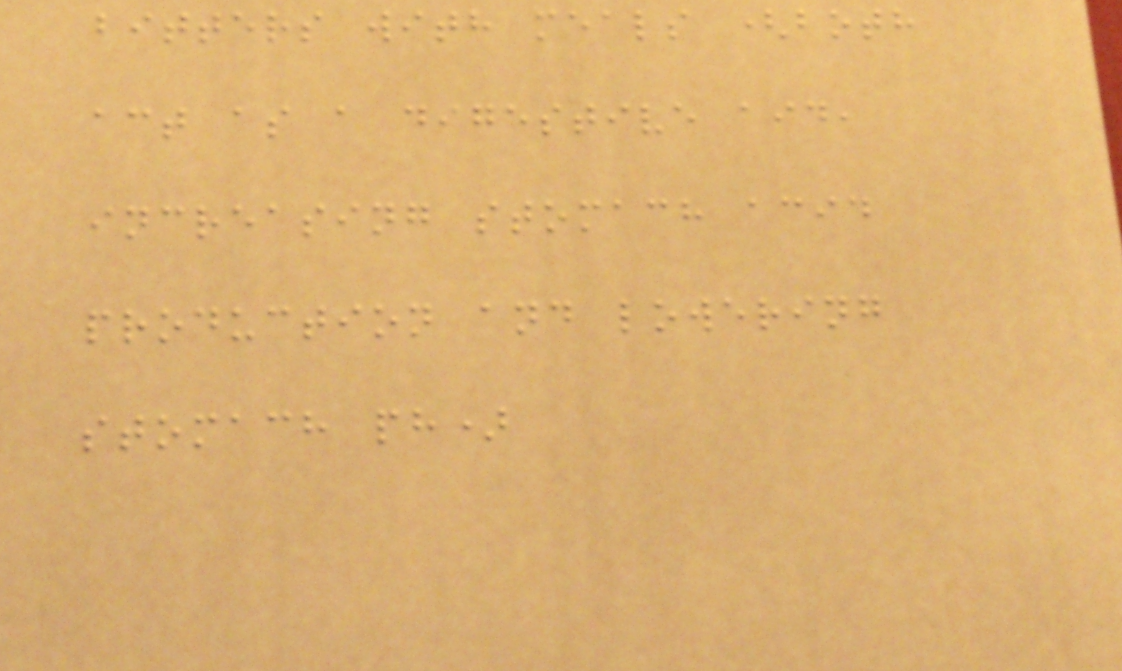bitters with meals (both
act as a digestive aid,
increasing stomach acid
production and lowering
stomach ph)
